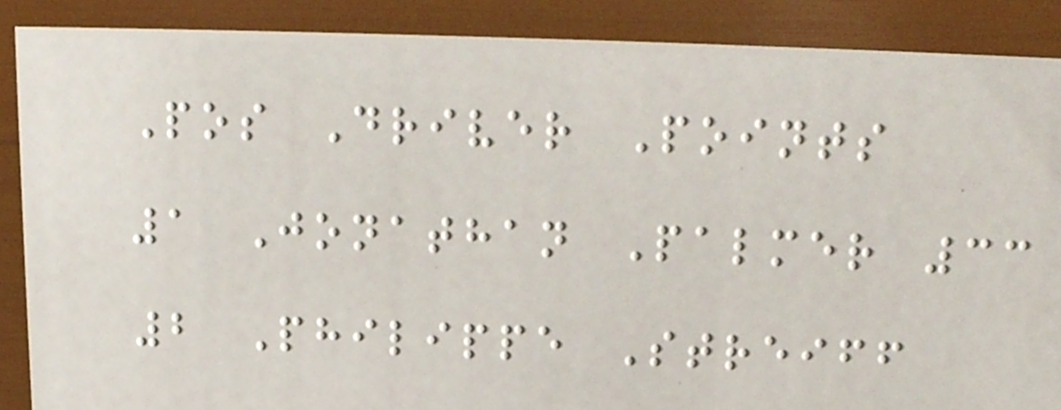Pos Driver Points
1 Jonathan Palmer 33
2 Philippe Streiff
